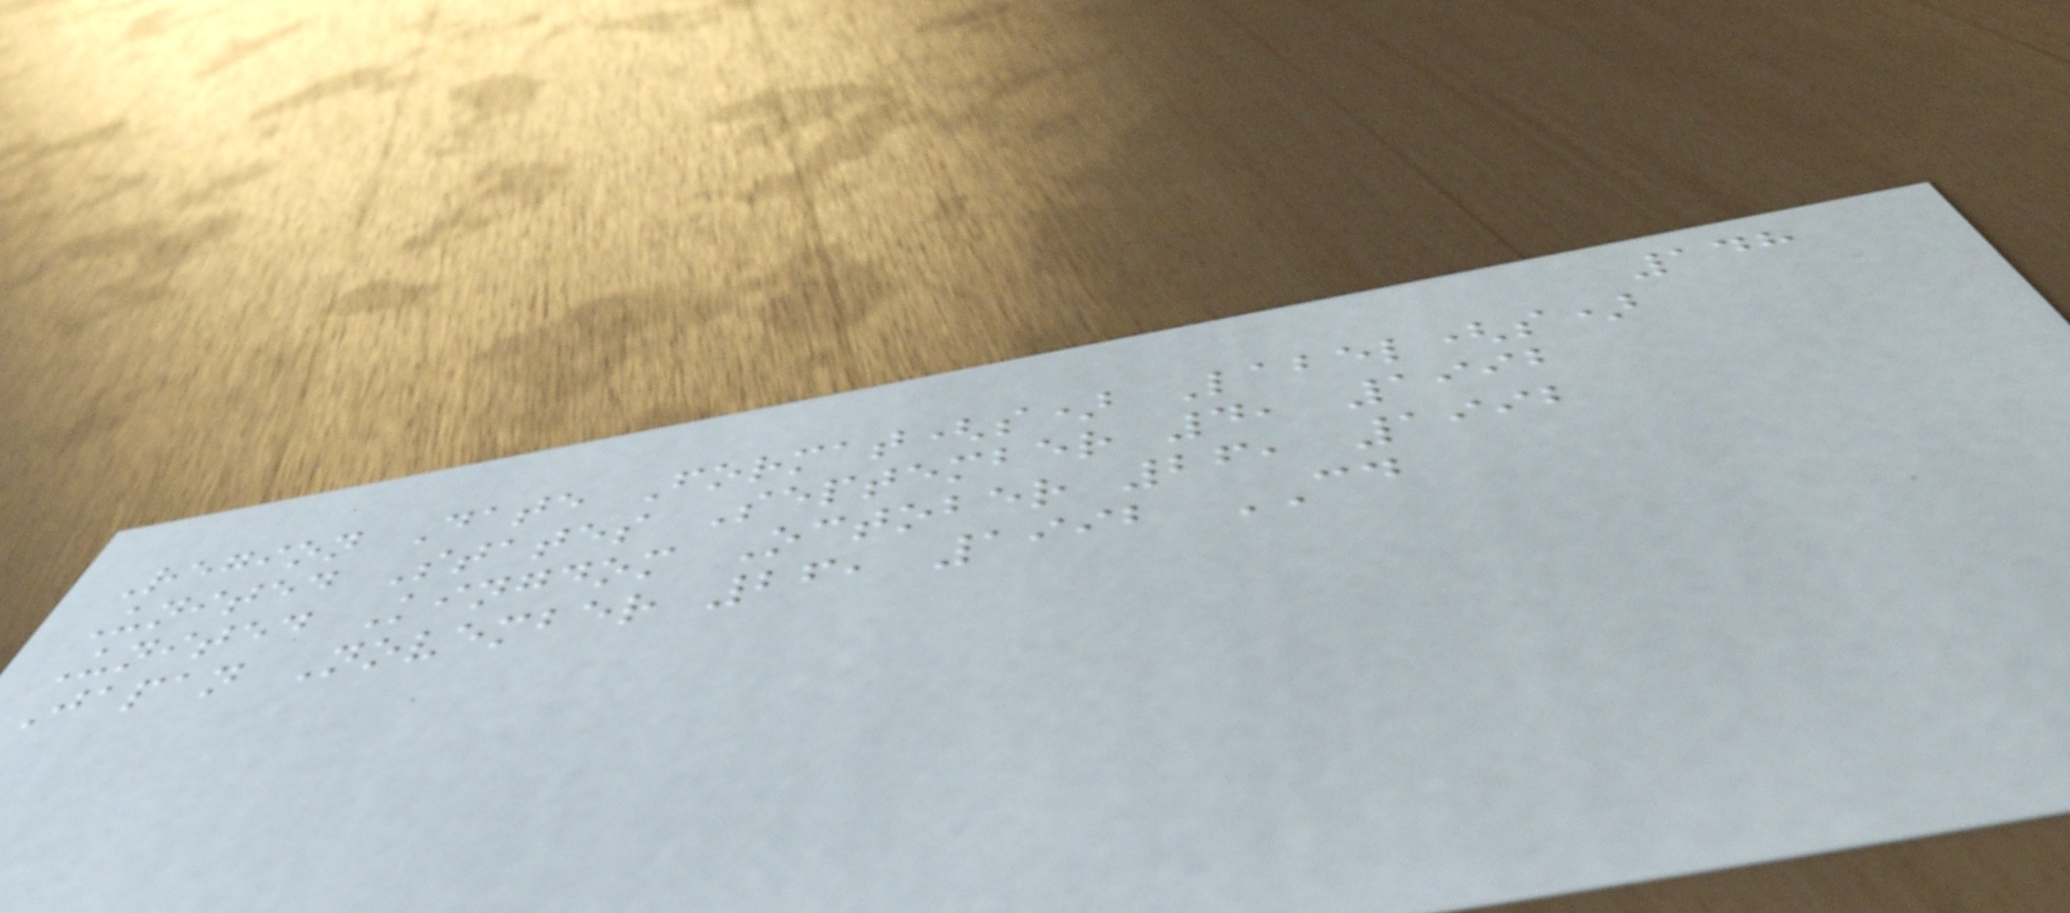148
Region Date Format(s) Label(s)
United States September 4, 1992
United Kingdom October 26, 1992
Japan November 26, 1992 CD
